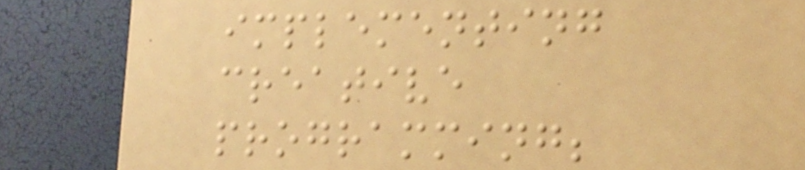implementing
creative
programming;
